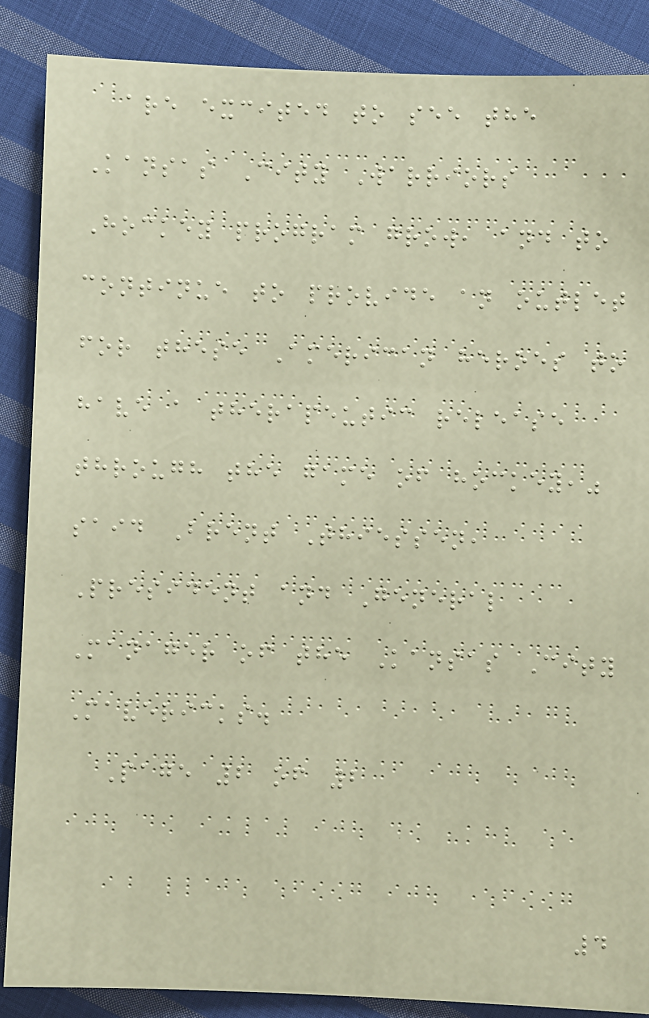are excited to see the
Kansas City Warriors
Hockey program grow, and to
continue to provide an outlet
for these American heroes to
have a therapeutic release
through the game of hockey,"
said Brent Thiessen,
President and General
Manager of the Kansas City
Mavericks.
Page 2 of 2
4
